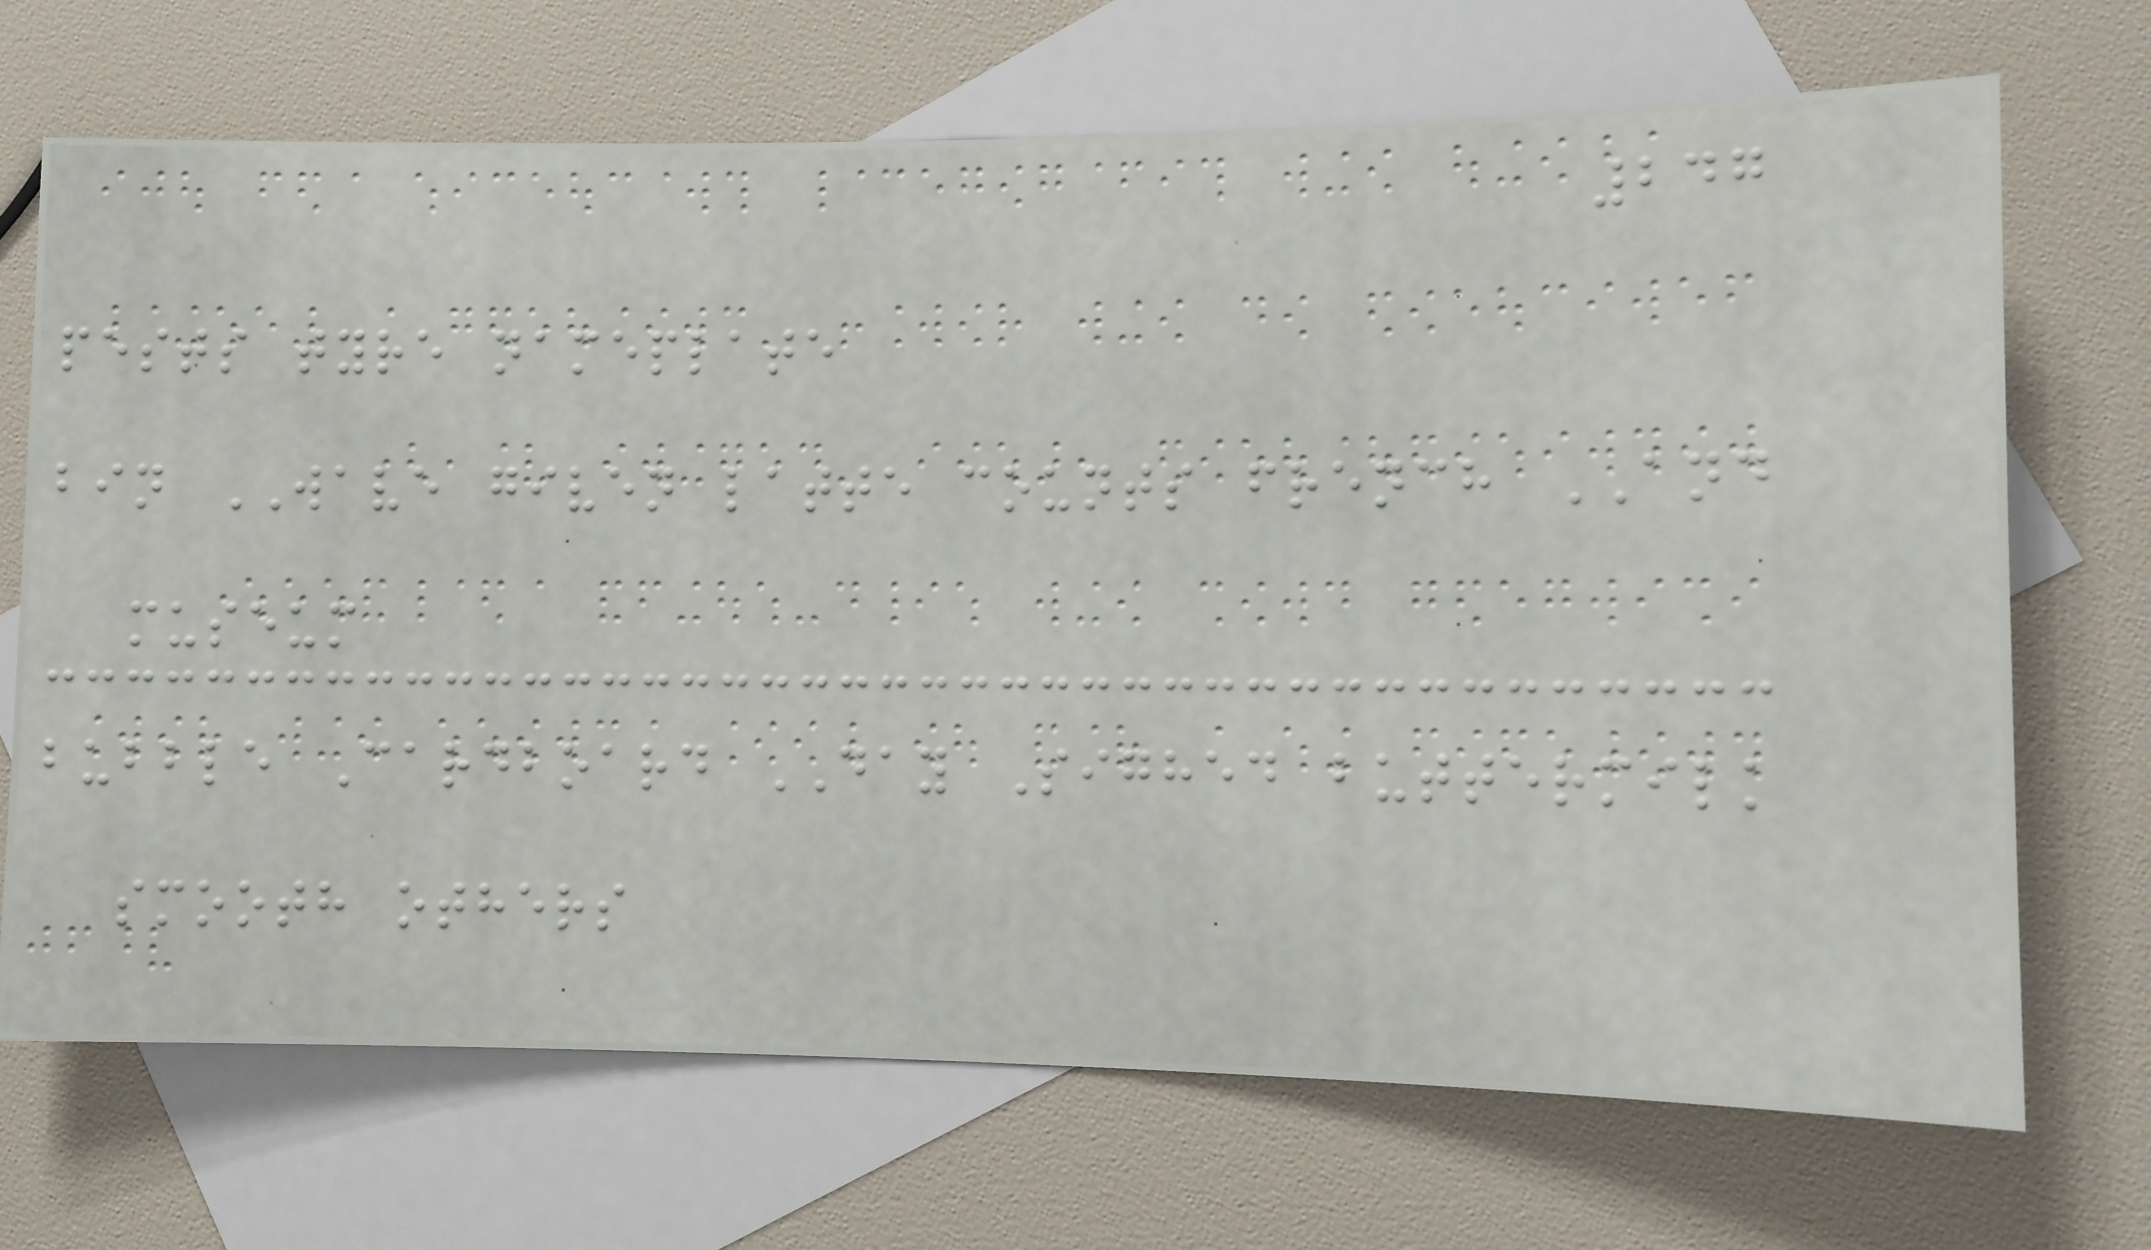247
pests tyre nameplate
bin WAVE given latte counts french AND
museum
bubble Cardboard DAY Sighed buttermilk
smooth others
